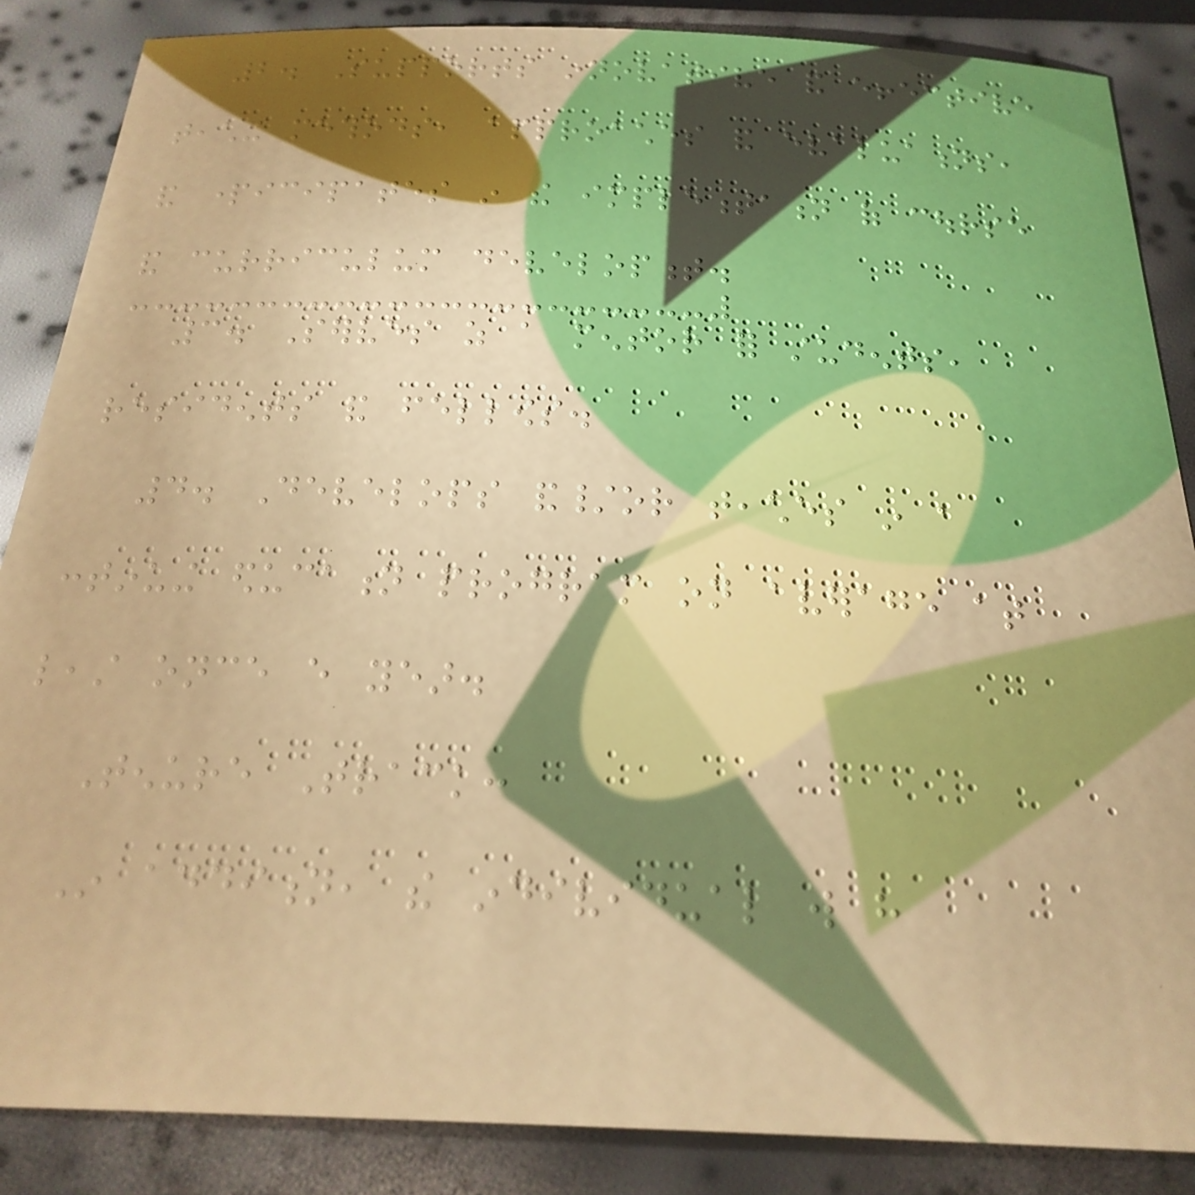2. Supports innovative and effective
teaching methods, approaches and evaluations,
and participates in the implementation of course
and curriculum development.
3. Serves as a mentor for students,
residents and fellows.
4. Develops and/or teaches in a
continuing education program on average at
least once every year.
Tenure Track:
In addition, the individual will have
